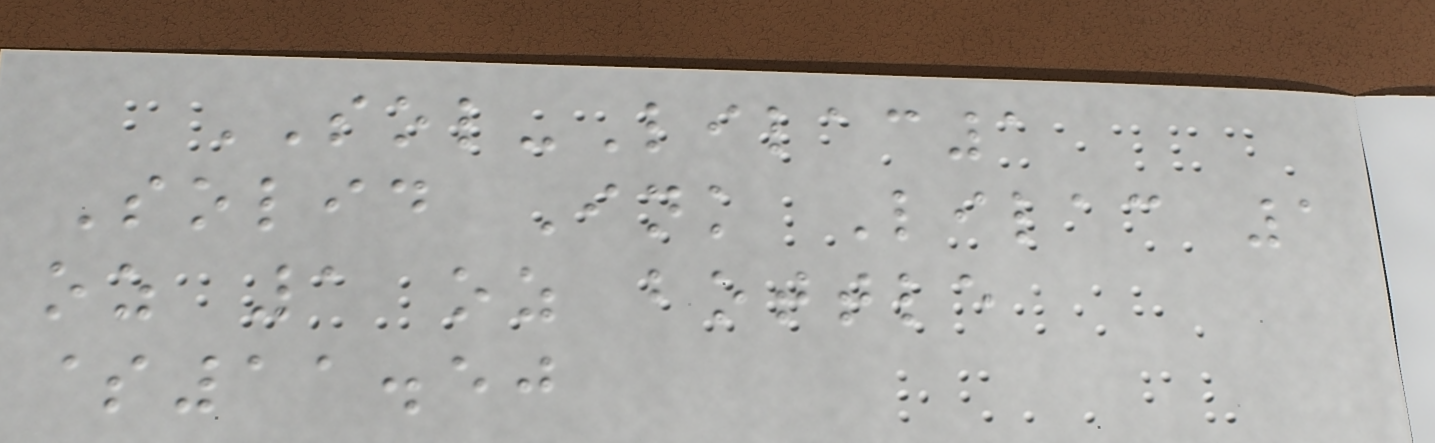SOL-Lilac1
Solid Ink Lilac 1
oz 1 oz bottle
$11.50
